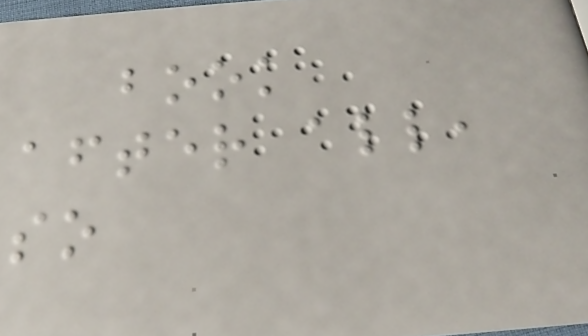book
after all,
so
